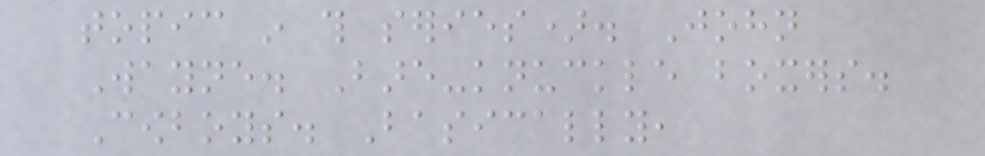topic in this series). John
Wayne. Bare-knuckle boxers.
Cowboys. Basically,
